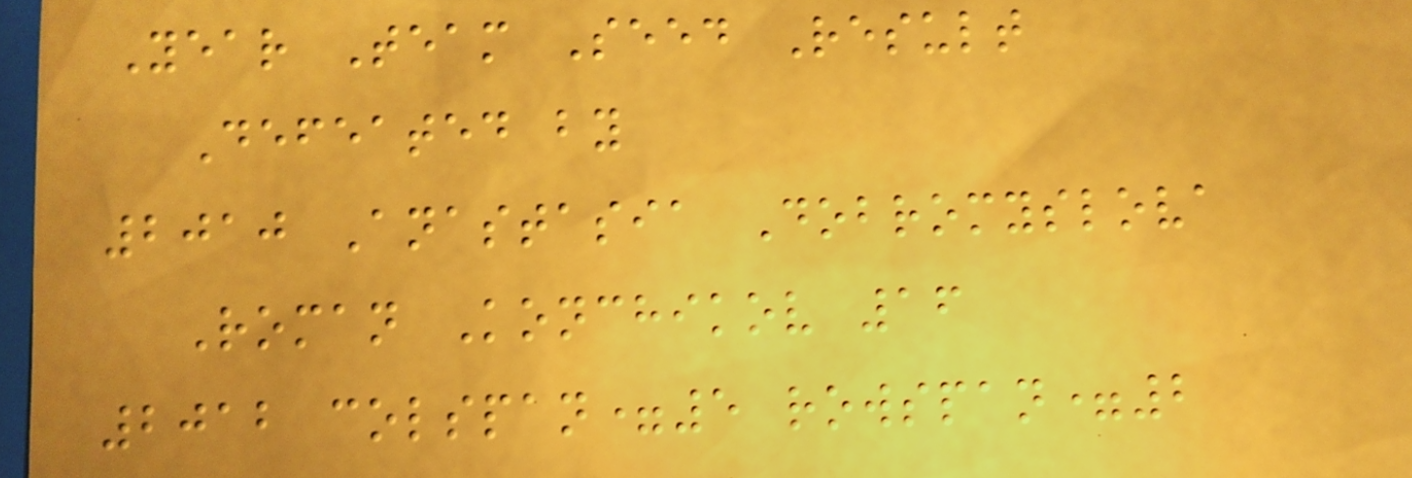Year Team Seed Result
Defeated by
2010 Anastasia Dobromyslova
Roman Konchikov 16
2012 colspan=5 rowspan=2
